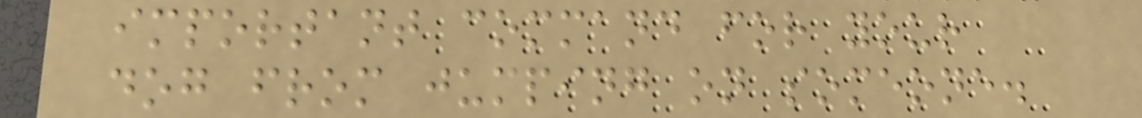important command for your
dog from jumping on someone.
